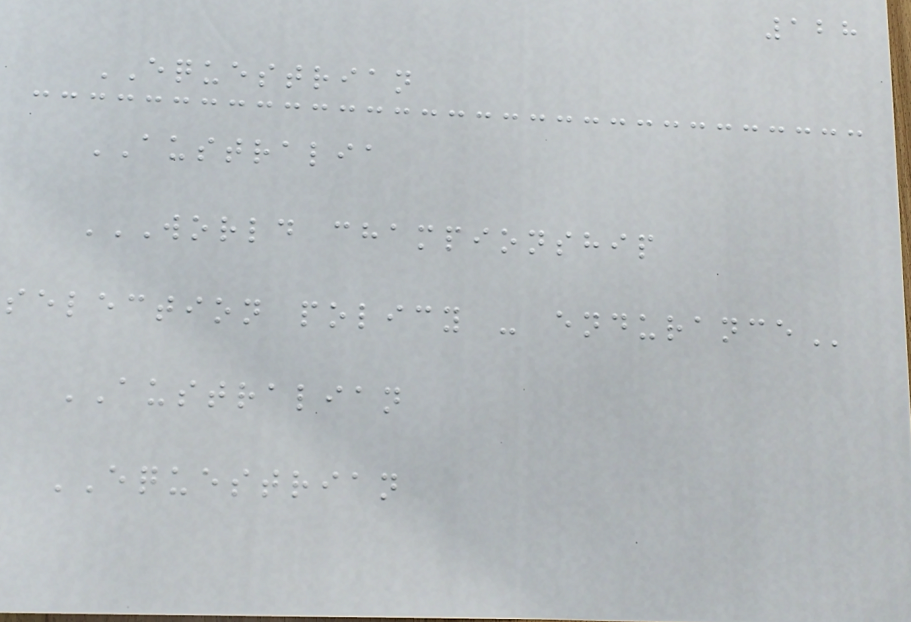128
EQUESTRIAN
AUSTRALIA
WORLD CHAMPIONSHIP
SELECTION POLICY - ENDURANCE
AUSTRALIAN
EQUESTRIAN
